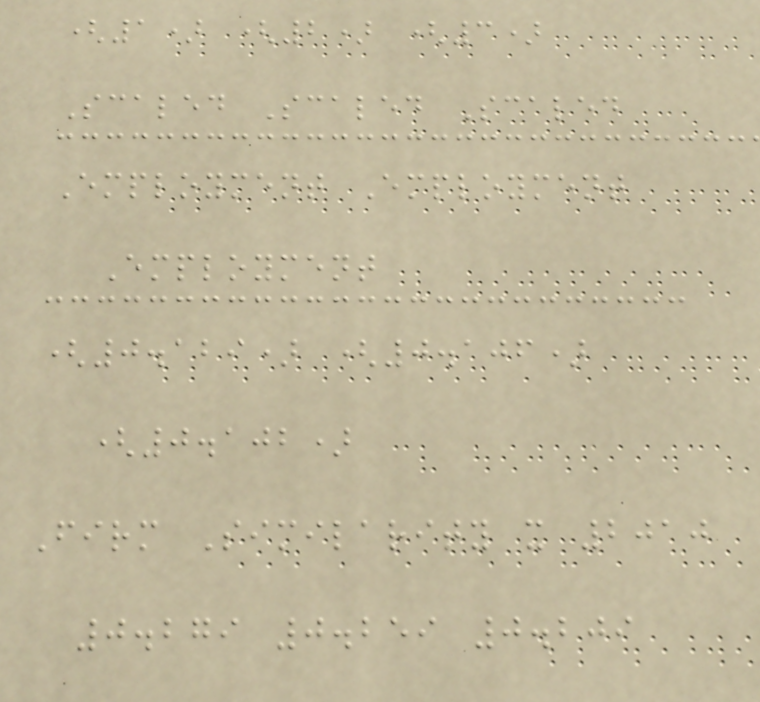(1) (2) (3)
Scaled Scaled Scaled
Employment Employment
Employment
(0.129) (0.106)
(0.102)
Firm Similarity x 2010
0.279 0.259 0.209
